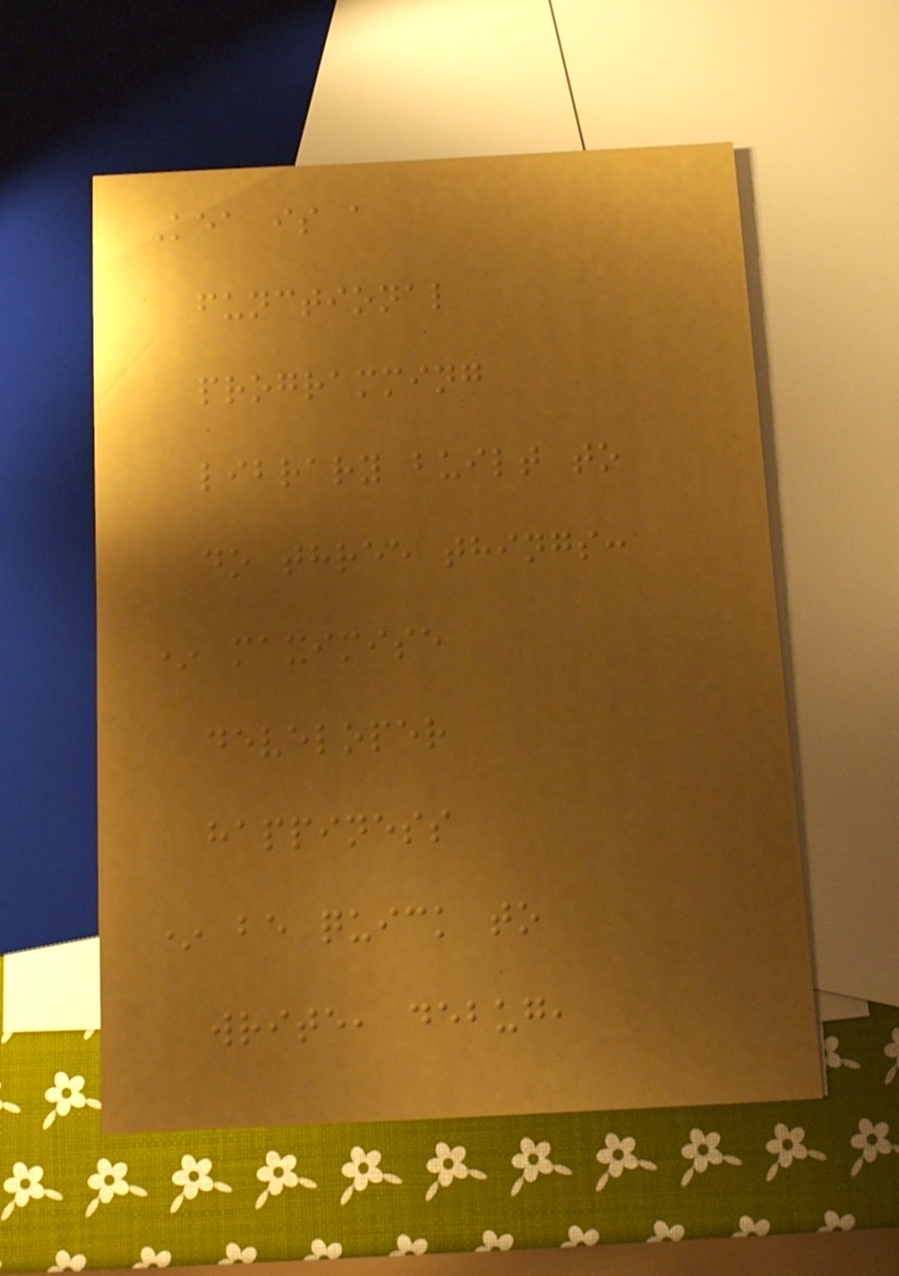Kea is a
functional
programming
library built to
do three things:
* maximise
developer
happiness
* be quick to
write, debug,
